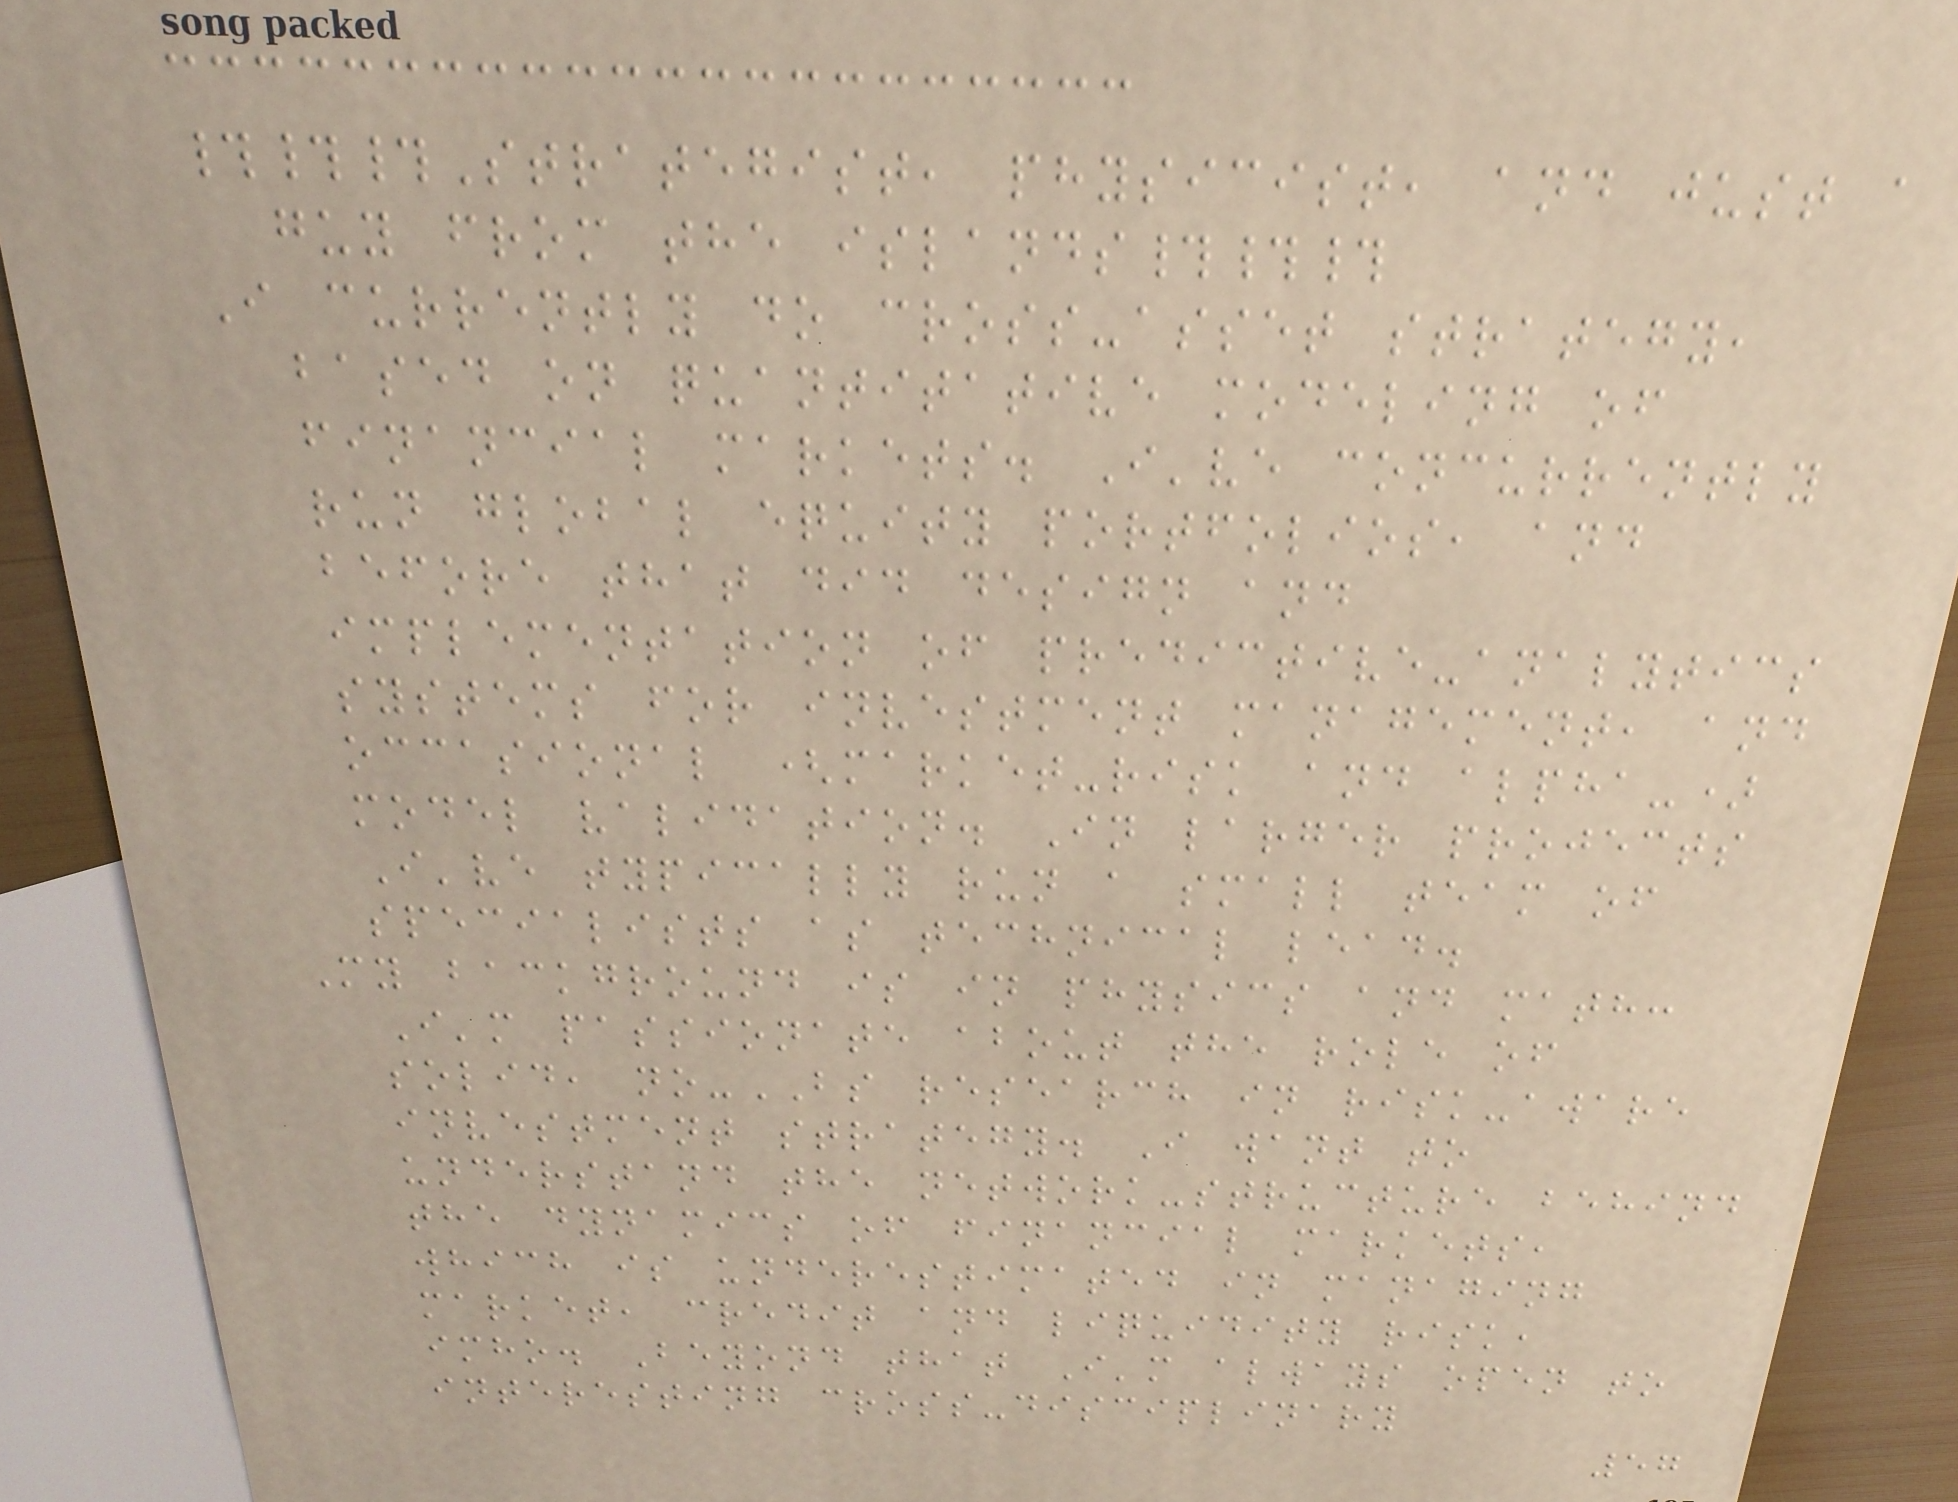###Strategist, physicist, and just a
guy from the islands###
I currently do cross-asset strategy,
based on quantitative modeling of
financial markets. I've concurrently
run global equity portfolios, and
before that did design and
implementation of predictive-analytics
systems for investment management, and
occasional (market-risk and alpha-)
model validation. In larger projects
I've typically run a small team of
specialists as technical lead.
My background is in physics and math:
I'm passionate about the role of
solid, no-BS research in risk-aware
investment strategy. I want to
understand the network-structure behind
the dynamics of financial markets,
which is underestimated in managing
market, credit and liquidity risk,
imho. Beyond that I'm always open to
interesting cross-disciplinary
57
